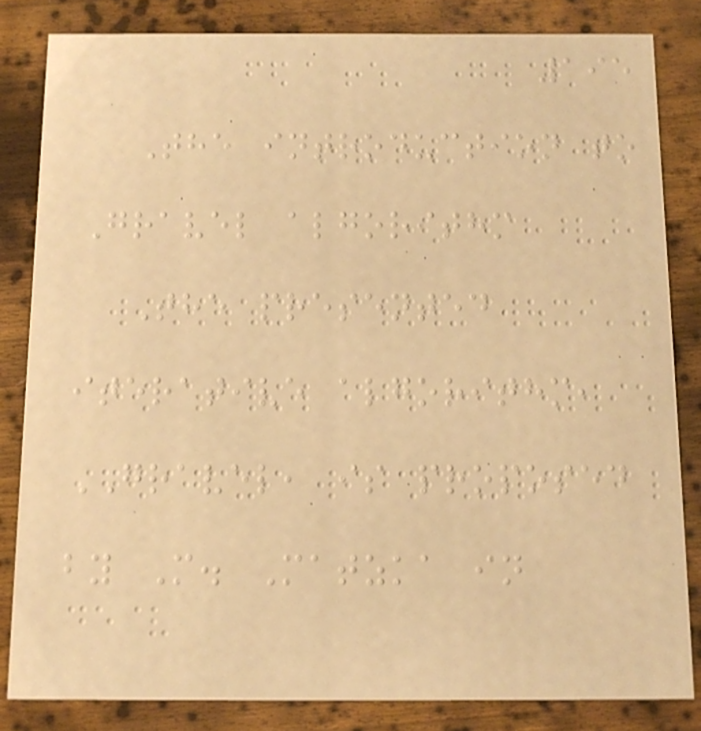195
The introduction to
Gravel algorithm
The presented
iterative algorithm,
GRAVEL, is proposed
by M. Matzka in
